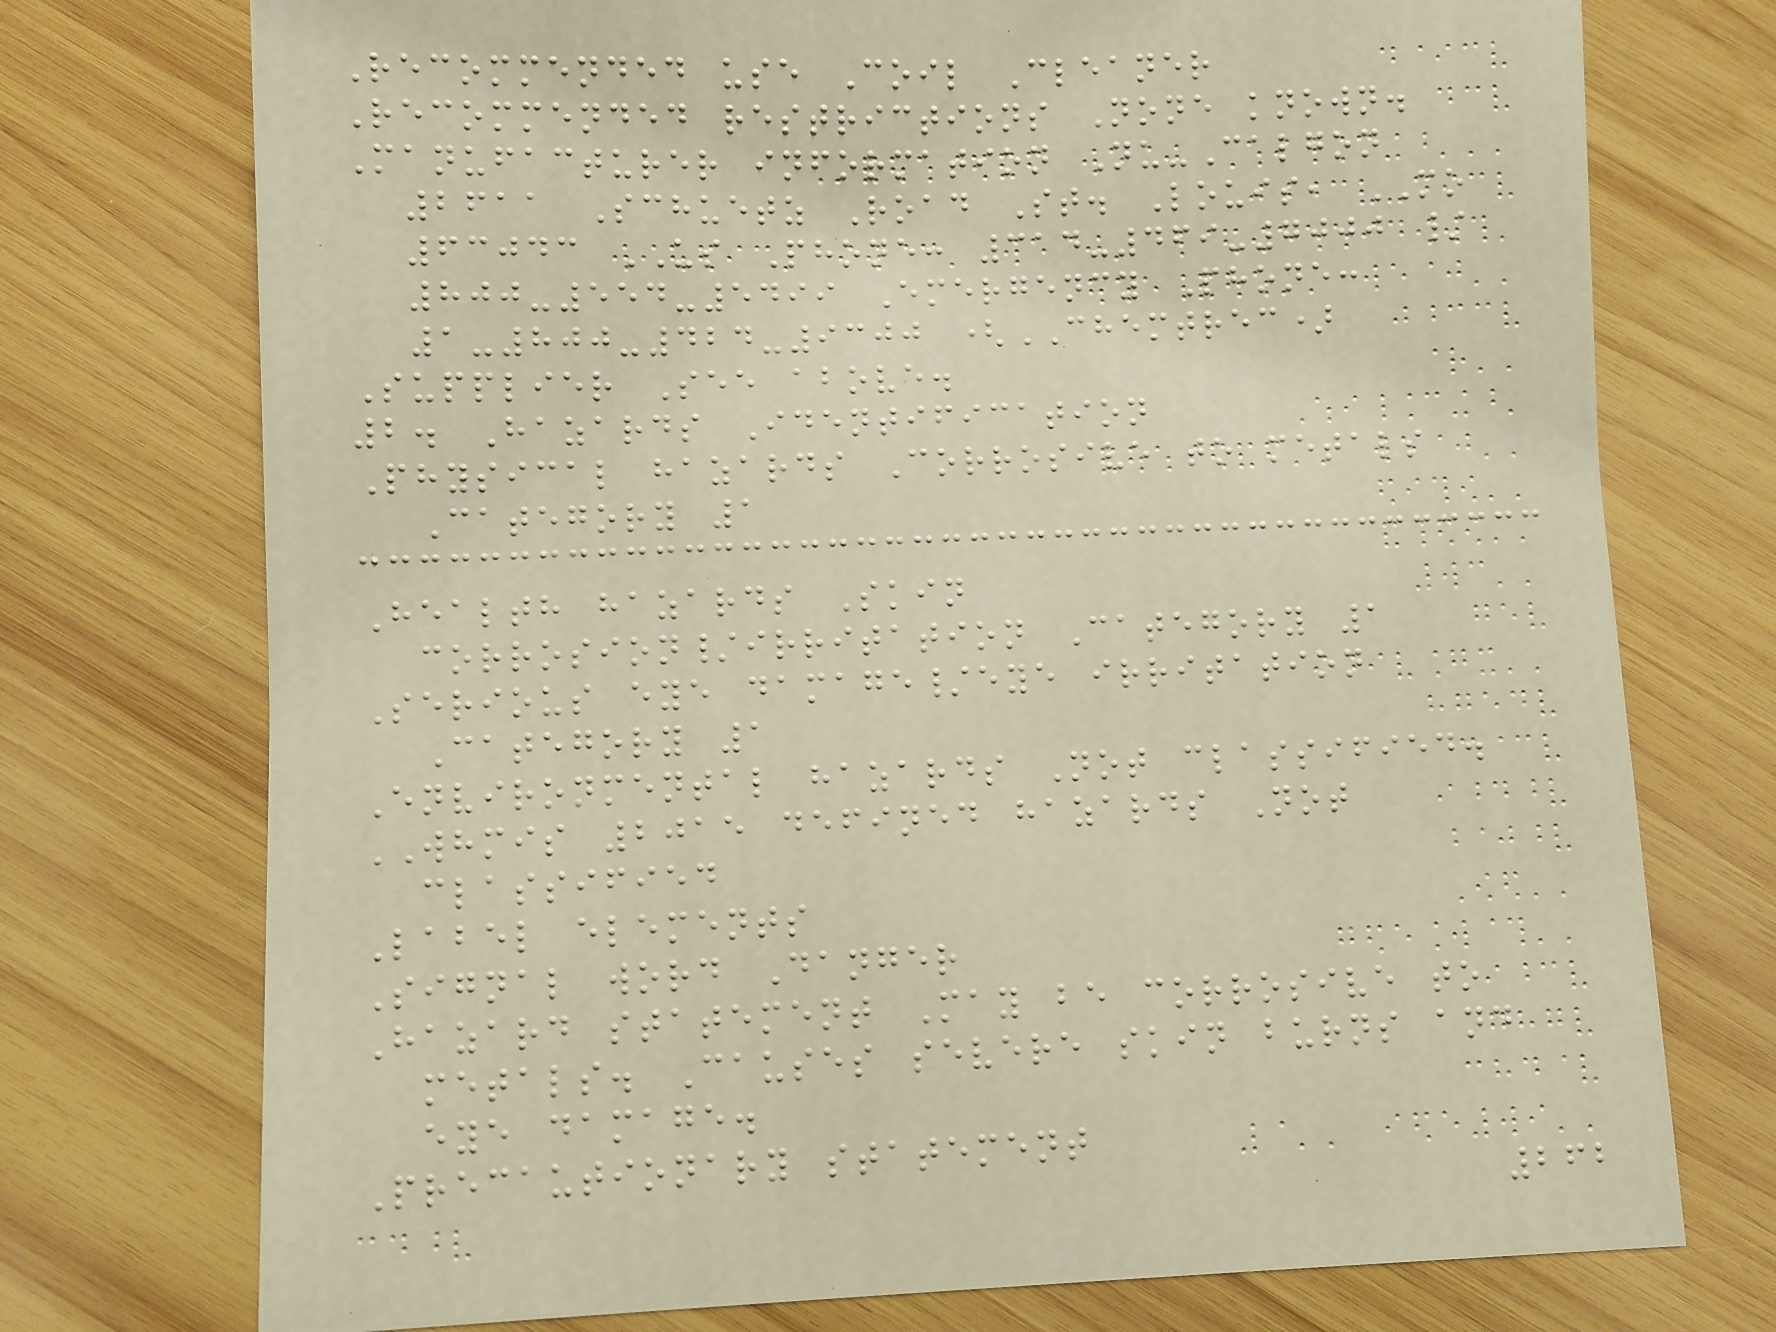Recommended use Coil Cleaner
Recommended restrictions None known.
Manufacturer information Nu-Calgon
2611 Schuetz Road St. Louis, MO
63043 US Phone: 314-469-7000 /
800-554-5499 Emergency Phone:
1-800-424-9300 (CHEMTREC)
Supplier See above.
2. Hazards Identification
Physical hazards Corrosive to metals
Category 1
Health hazards Skin
corrosion/irritation Category 1
Serious eye damage/eye irritation
Category 1
Environmental hazards Not classified.
WHMIS 2015 defined hazards Not
classified
Label elements
Signal word Danger
Hazard statement May be corrosive to
metals. Causes severe skin burns and
eye damage.
Precautionary statement
262
